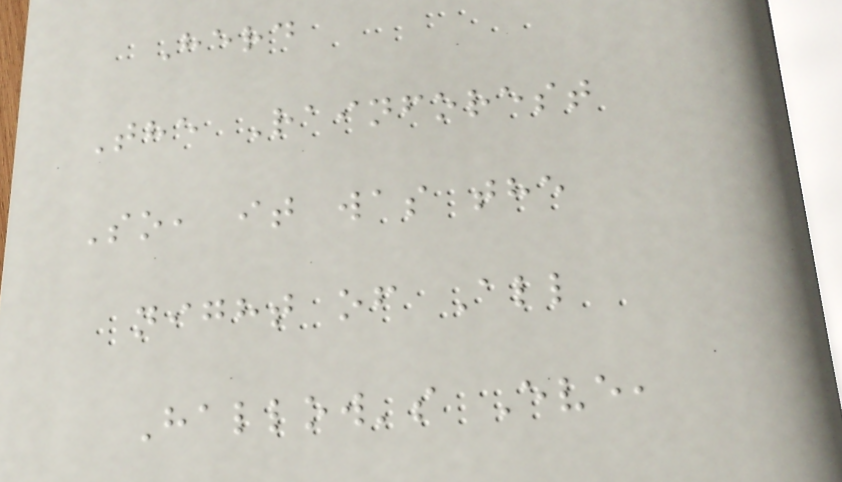Herd
The Rainforest
So, it was the
night of All
Hallow's Eve,
